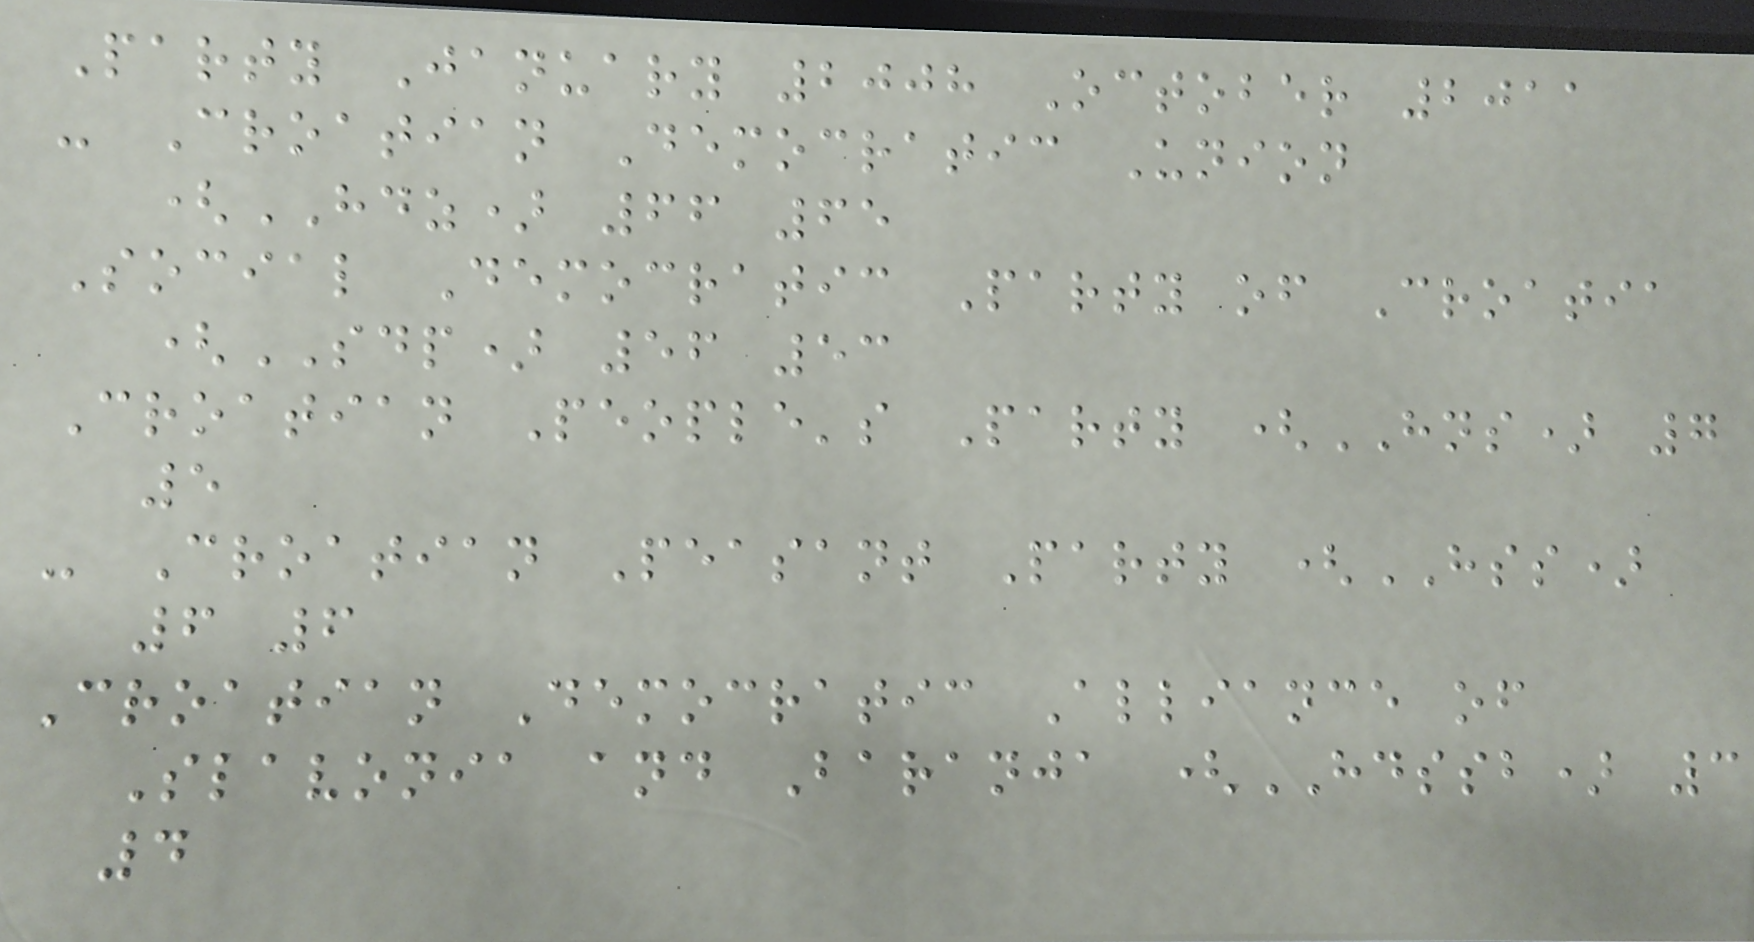Party January 2008 October 2011
- Croatian Democratic Union
(HDZ) 66 65
Social Democratic Party of Croatia
(SDP) 56 53
Croatian People's Party (HNS) 7
5
- Croatian Peasant Party (HSS)
6 6
Croatian Democratic Alliance of
Slavonia and Baranja (HDSSB) 3
4
